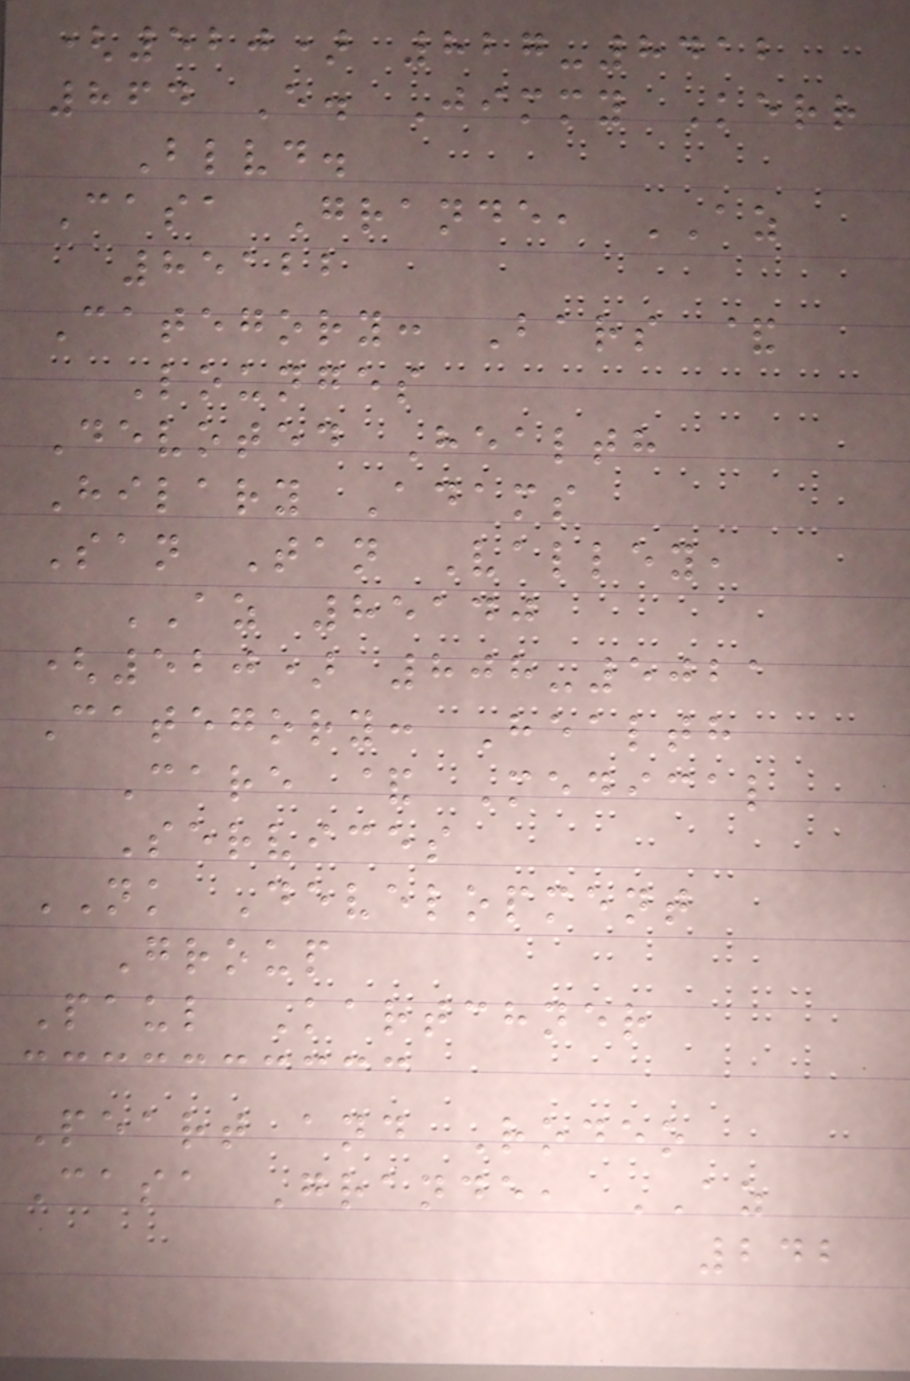(520) 827-8412
864 E. Jimmy Kerr
Blvd.
Casa Grande, AZ
85122
Category: Bars &
Lounges
Devoted Health
Hilary Adams
San Tan Valley,
AZ 85140
(520) 808-5021
Category: Health
Care & Medical
Services
NK Development
Group
Paul Kartchner
Peart and Rodeo
Casa Grande, AZ
242
